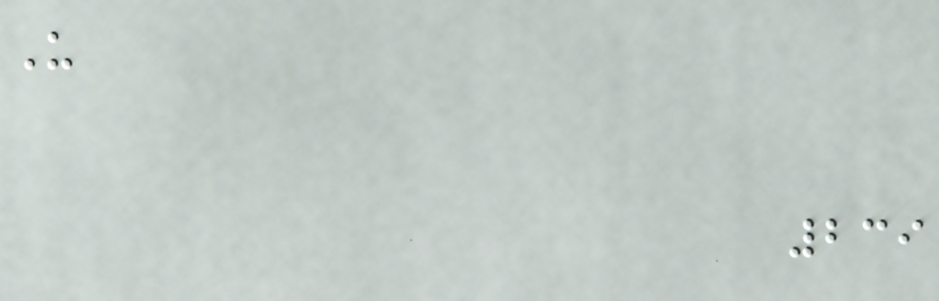U
239
